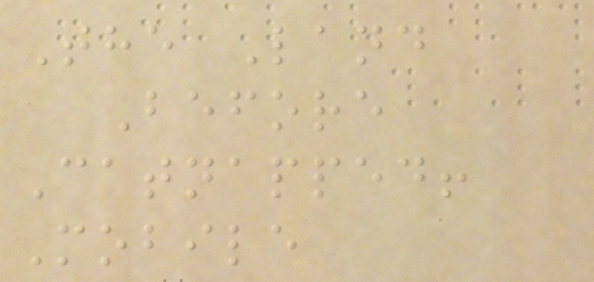The Land
Before
Catnapped!
Mobile
